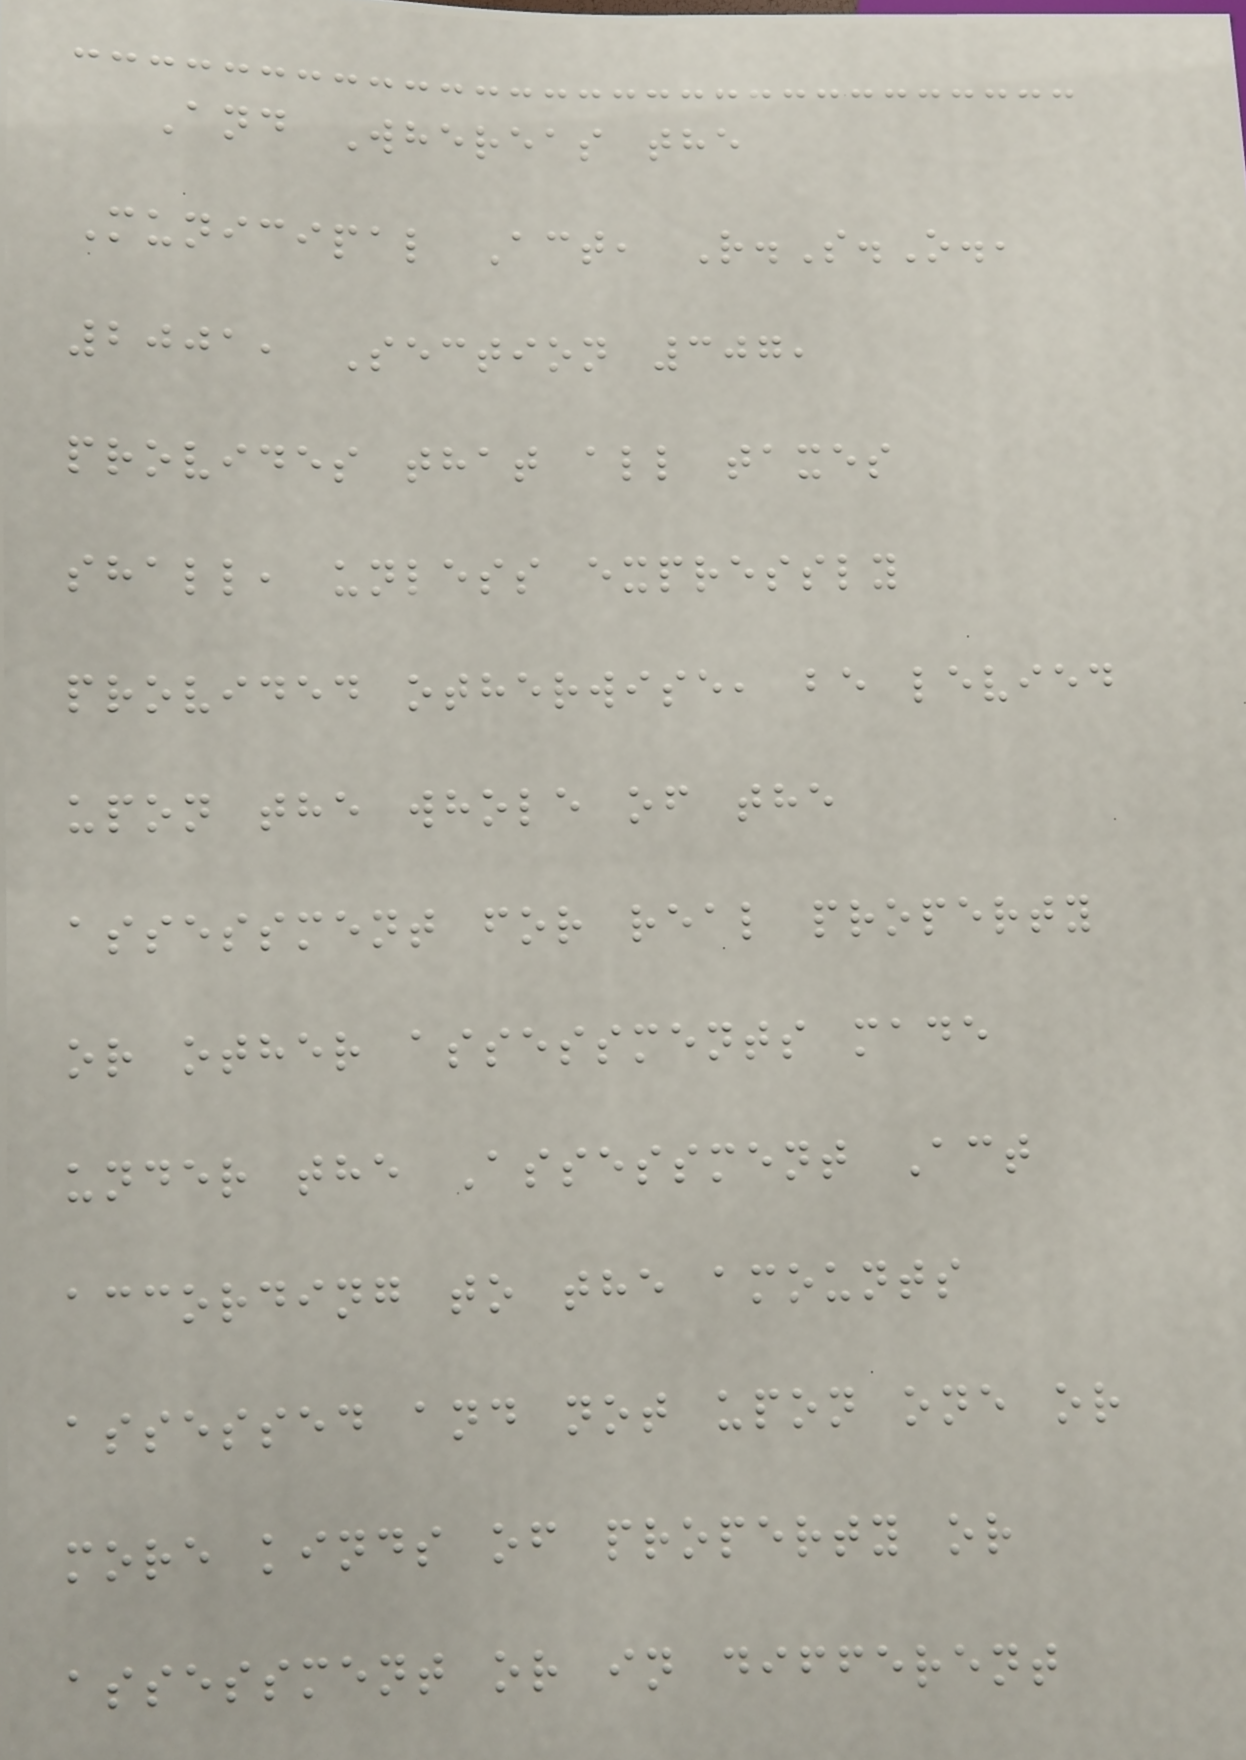And Whereas the
Municipal Act, R.S.O.,
2001, Section 307,
provides that all taxes
shall, unless expressly
provided otherwise, be levied
upon the whole of the
assessment for real property
or other assessments made
under the Assessment Act
according to the amounts
assessed and not upon one or
more kinds of property or
assessment or in different
